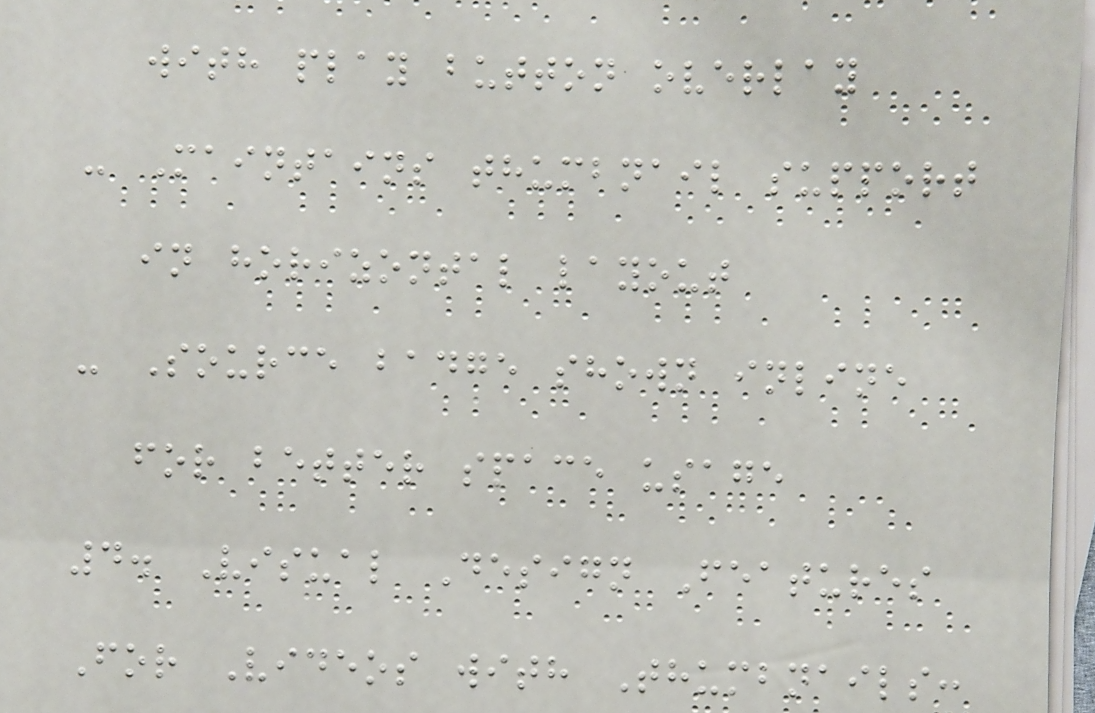with play button overlay
- Maintains thumbnail support
in horizontal layout
- Source badge shown inline
for better space usage
4. Visual Design Features
For Videos with Thumbnails:
